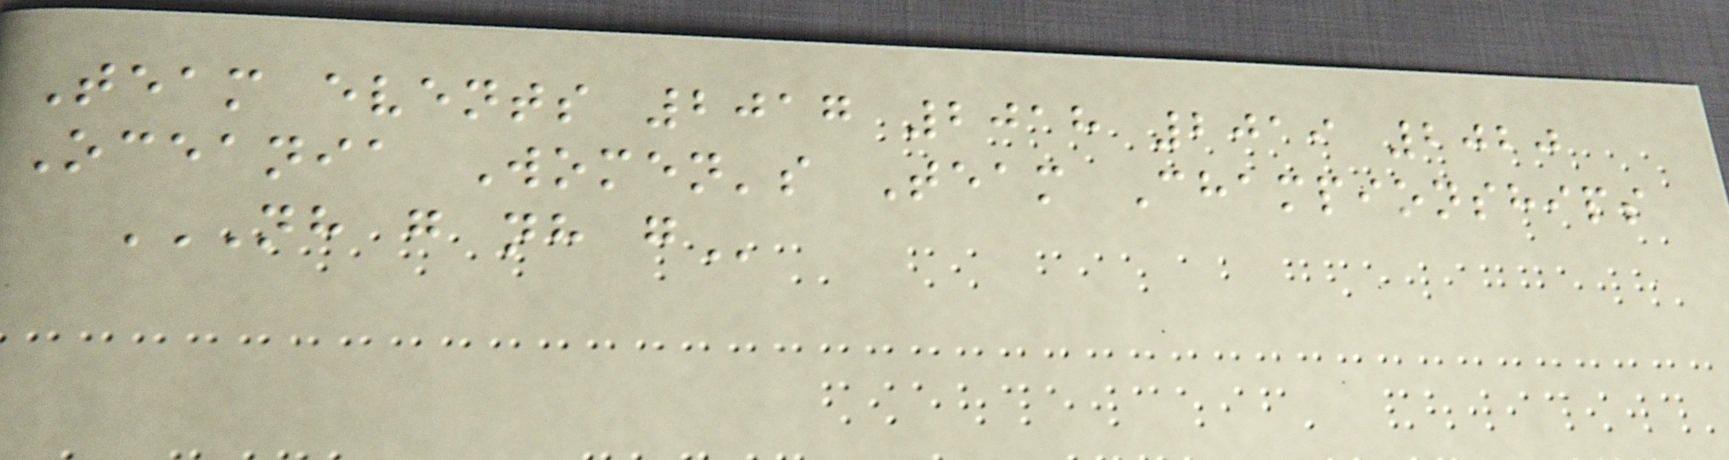Team events 2017 2018 2019 2020
Oceania Women's Team Championships
NH G NH G
